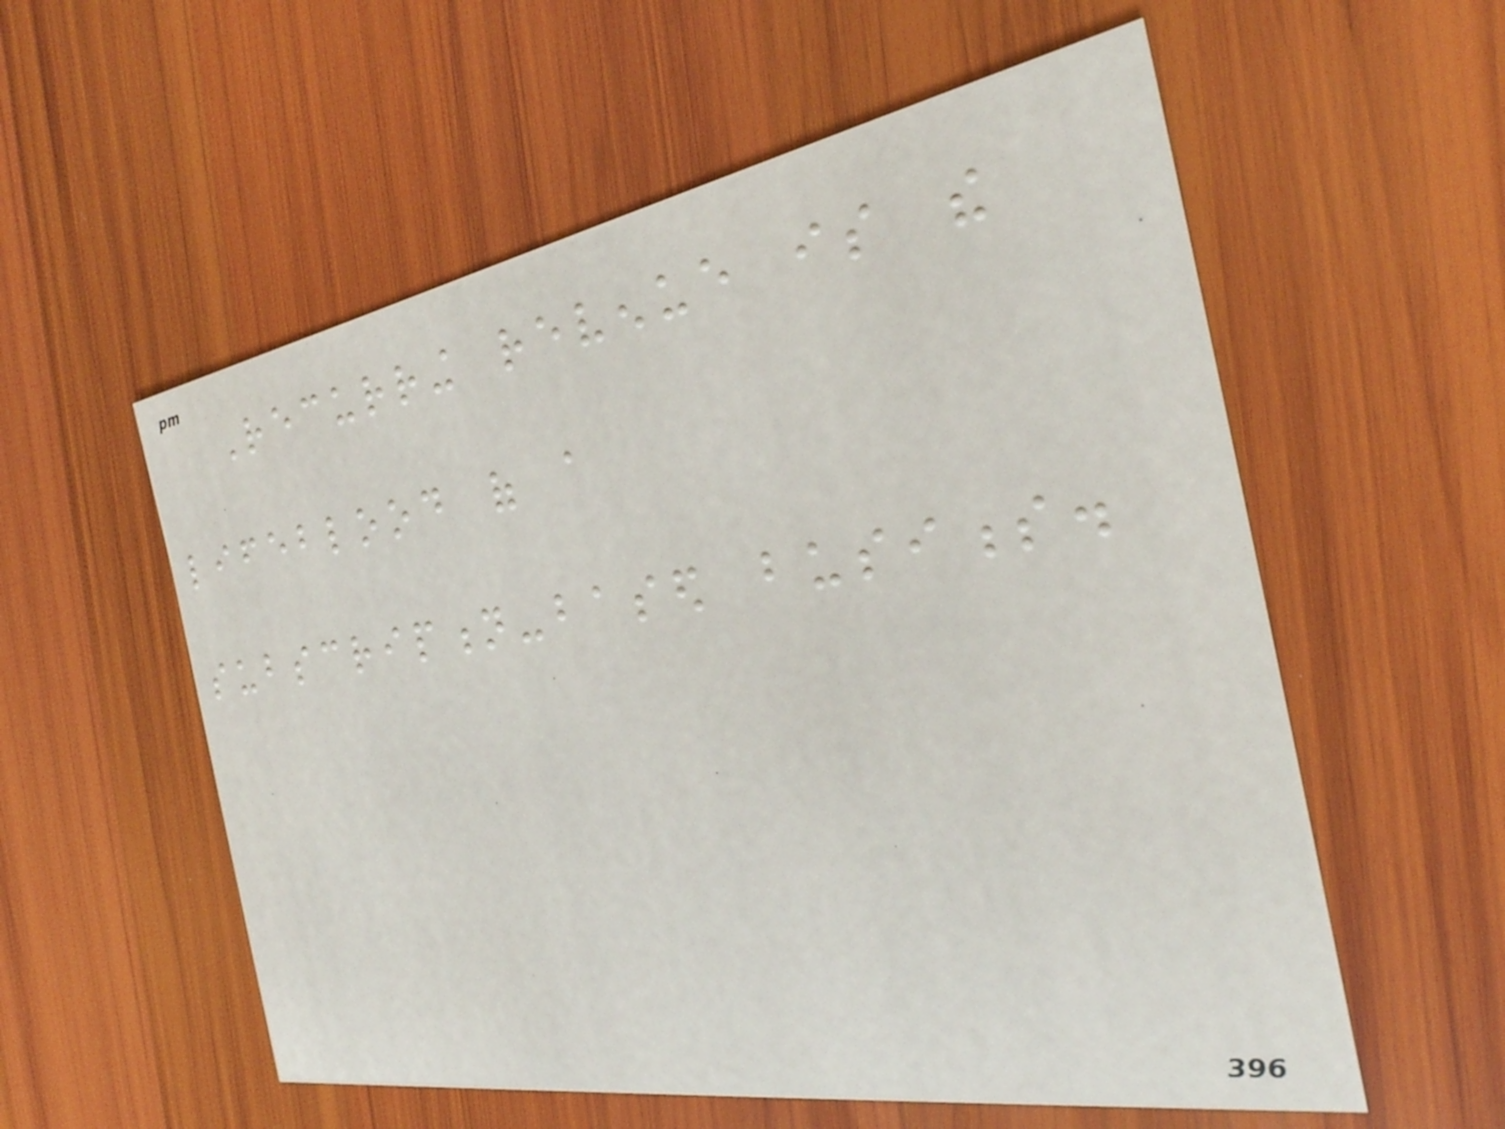Recurring revenue is the
lifeblood of a
subscription-based business.
